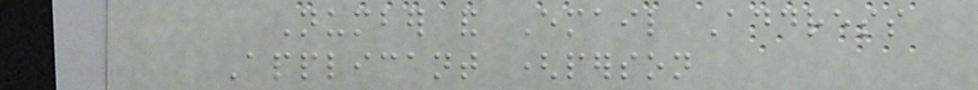Number and Email Address
Applicant (person
